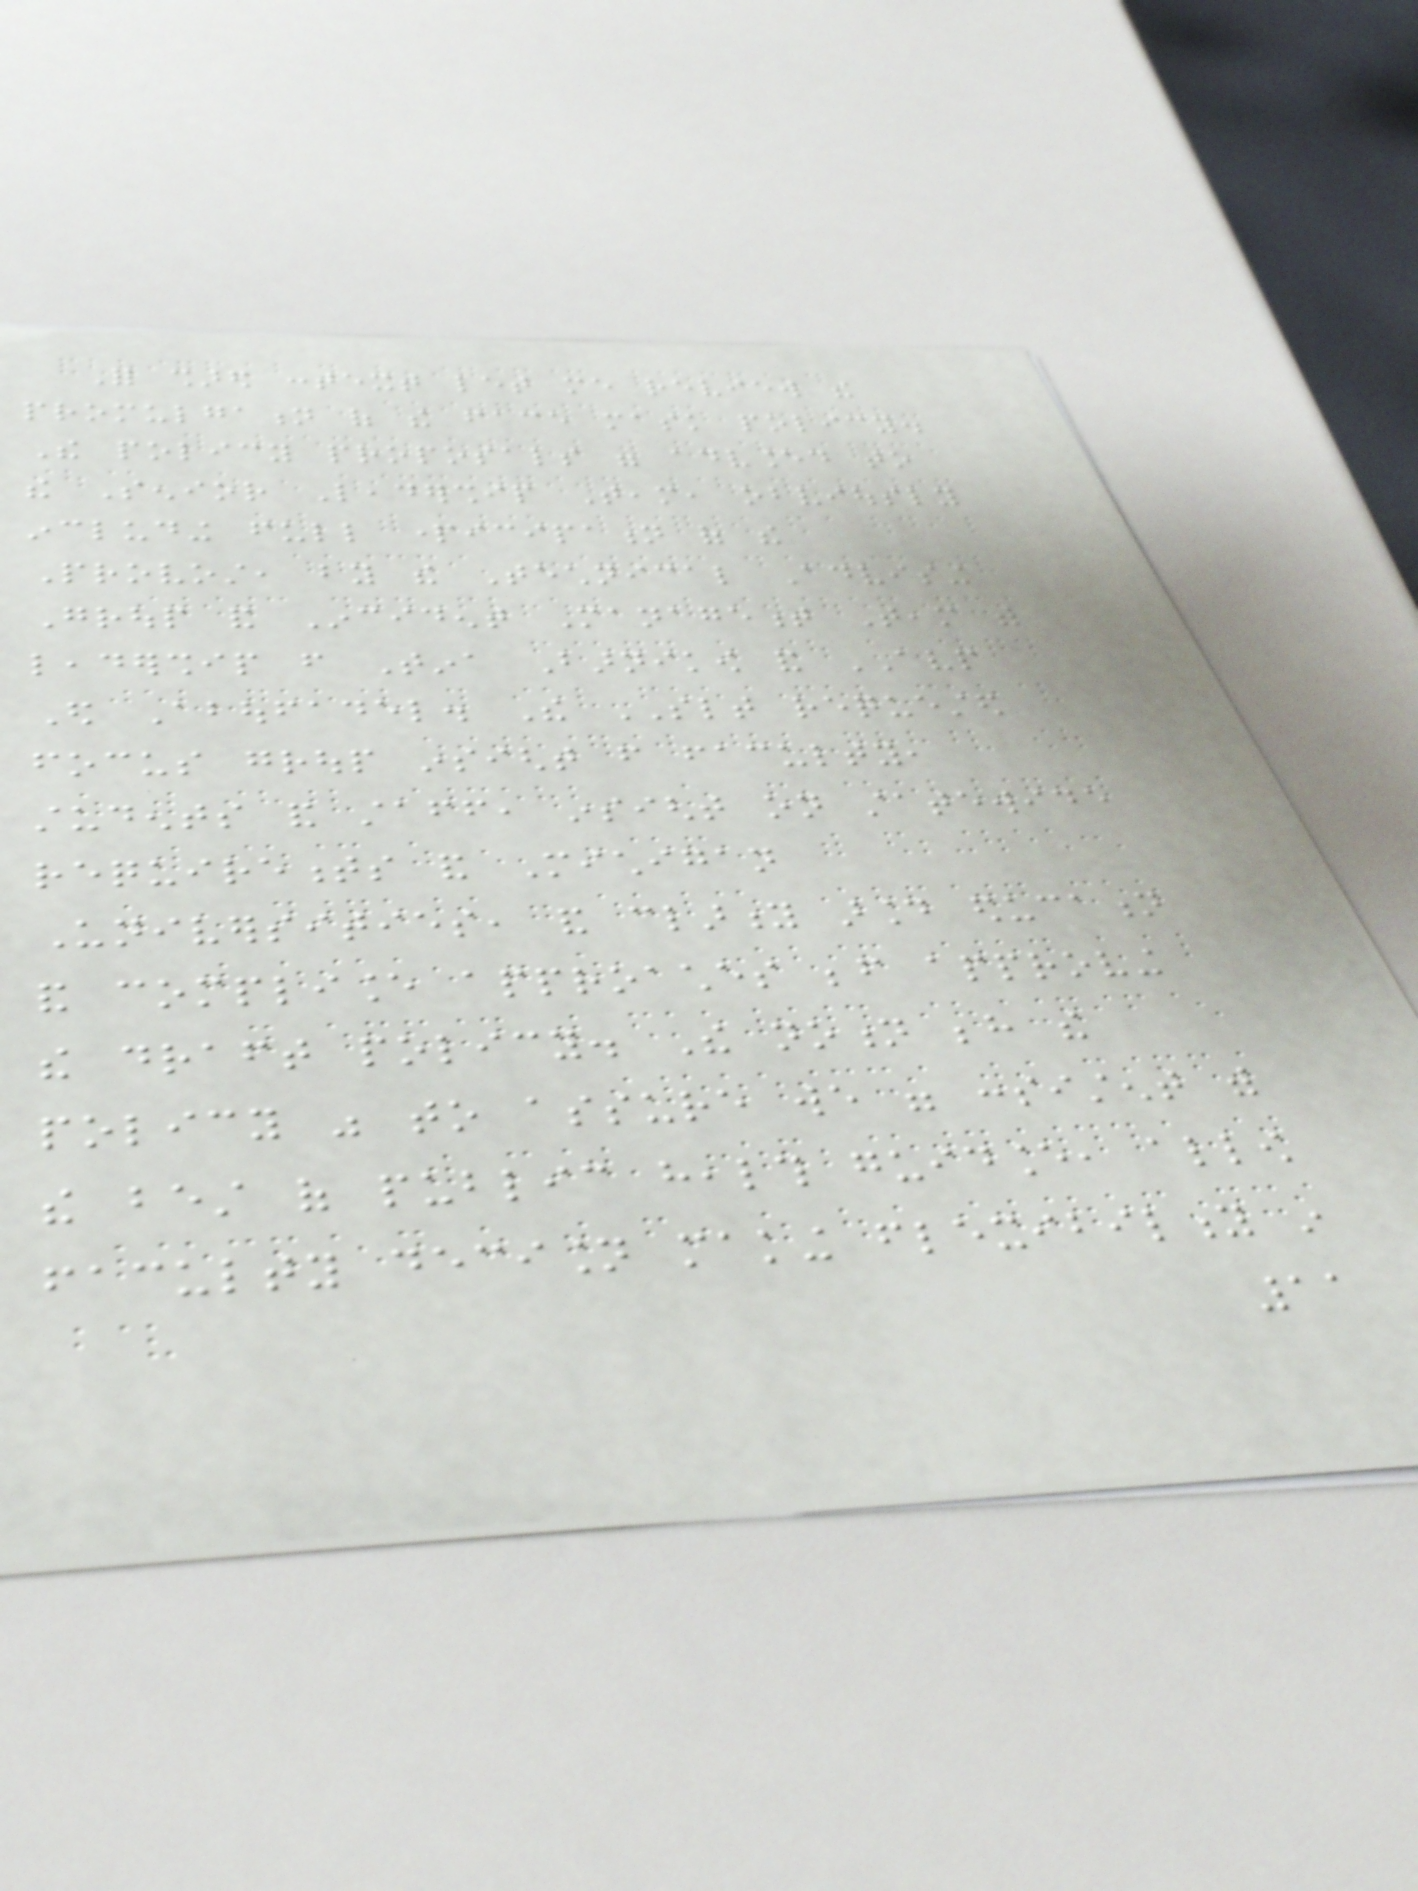For shared context let me review the
promulgation of the face mask policy.
The policy proposals were advanced to
the Senior Leadership Team, obviously
including full participation of the
Provost, by the Technical Advising
Group and Incident Management Team with
leadership from Tina Barnikow and AVP
Ed Aboufadel. The SLT requested
focus group insight from faculty,
students and staff, insight on statewide
requirements and Michigan
Universities, and clarity around education
and compliance approaches before approving
the draft policy. The notion behind the
policy was to assure we were consistent with
the best of public health guidance, allow
faculty decision making flexibility in
11
